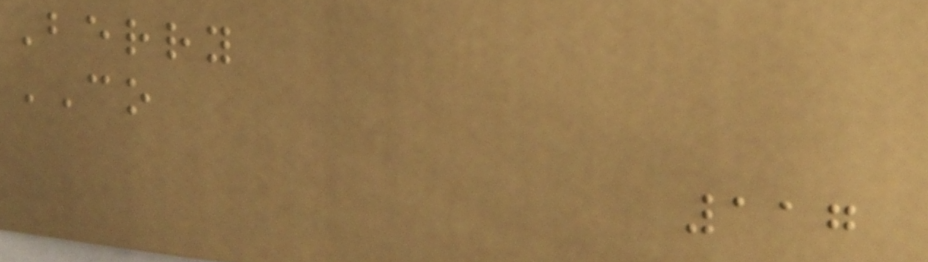Berry
CO
117
